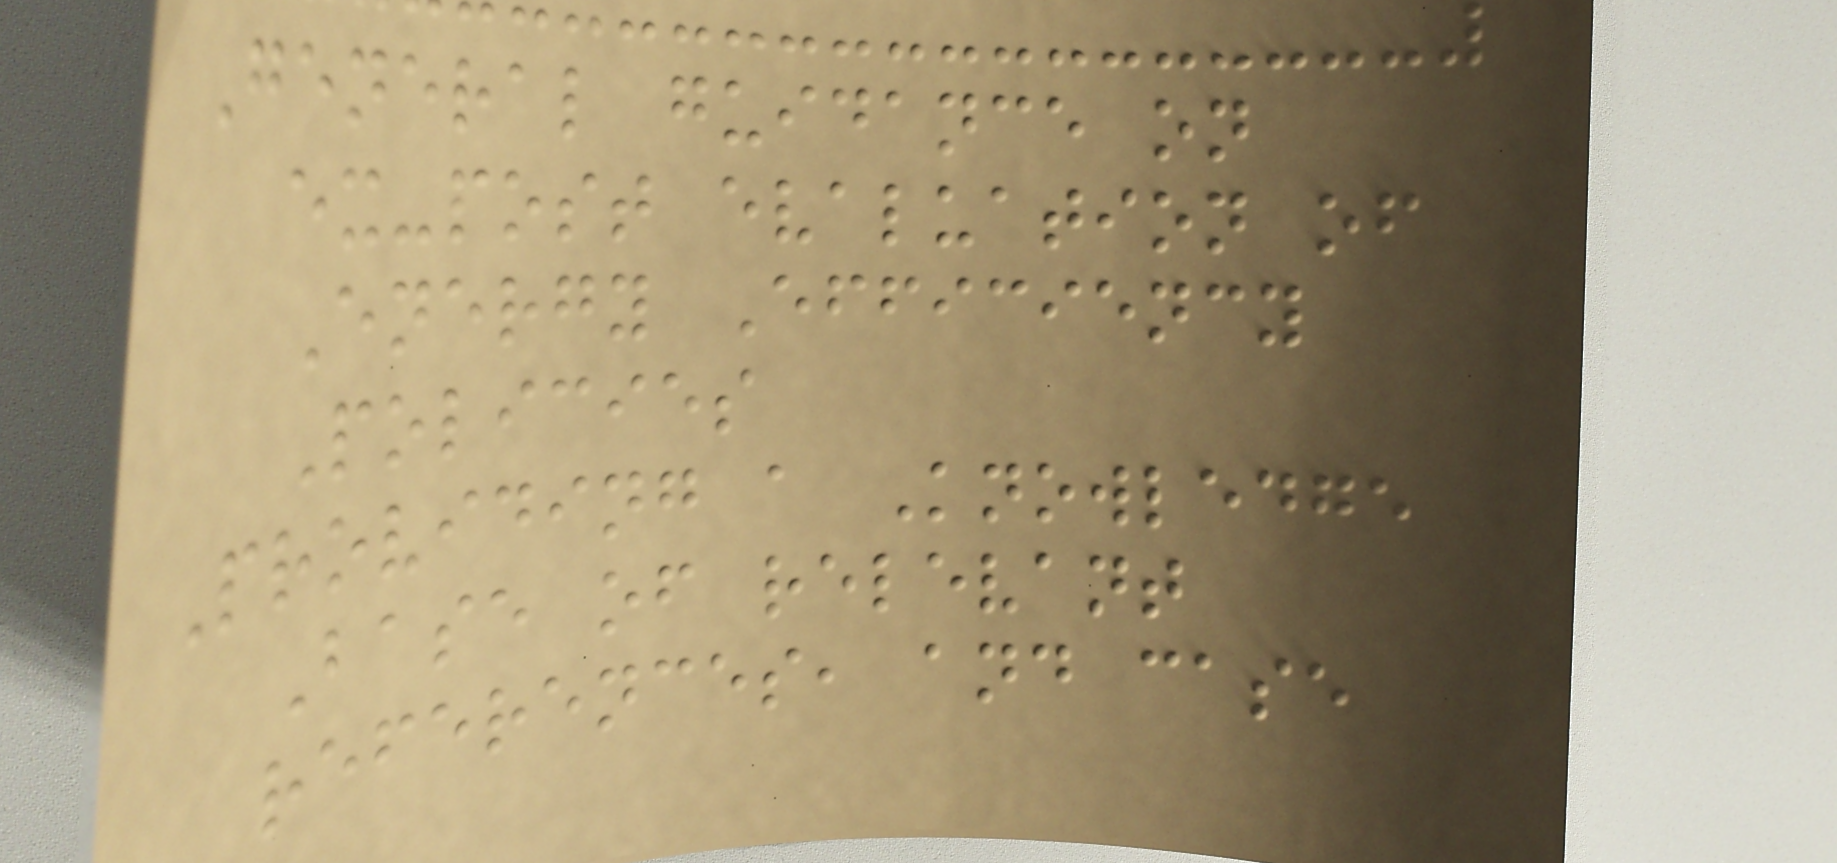General guidance on
ex-post evaluation of
Energy Efficiency
Policies
Providing a Knowledge
Base of relevant
references, and case
